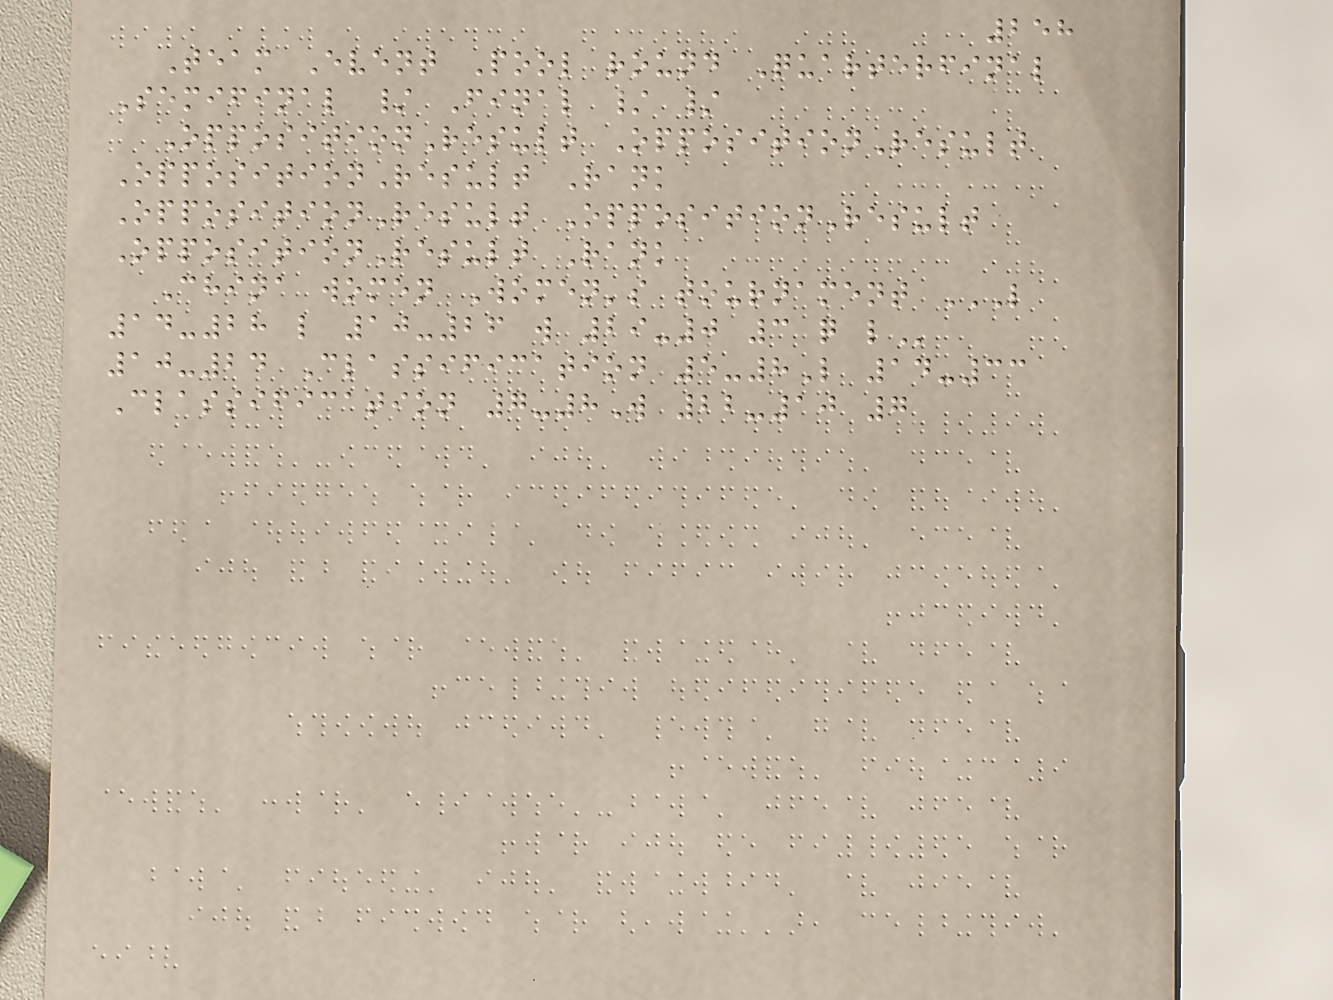258
Team Event Pool round Quarterfinal
Semifinal / Final / /
OppositionResult OppositionResult
OppositionResult Rank
OppositionResult OppositionResult
OppositionResult Rank
China women Women's tournament L
14-28 L 10-26 W 29-0 3 Q L
10-24 Classification 5-8L 14-33
Classification 7-8W 22-10 7
